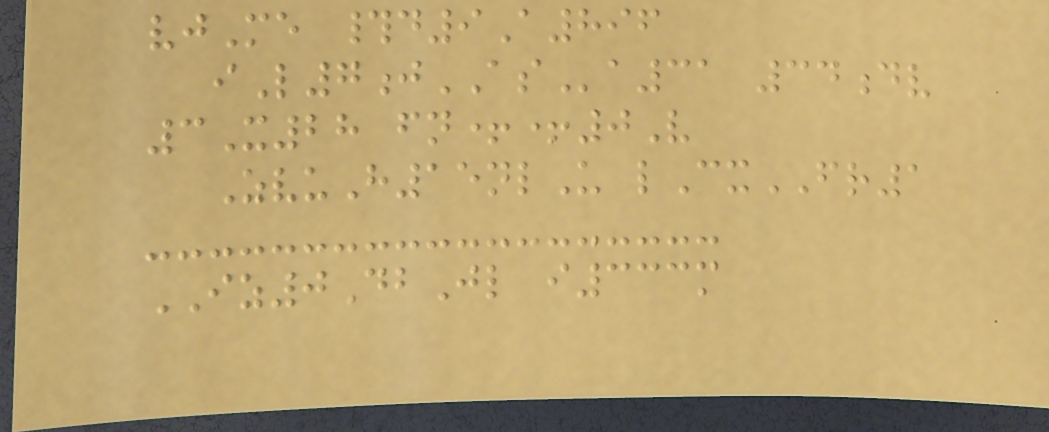vjMe #d9A896
iL7jASa31 34dv
3X28 fn++0V
ZvuH15nlU lCxFR1
IZ0DbJl i333m
